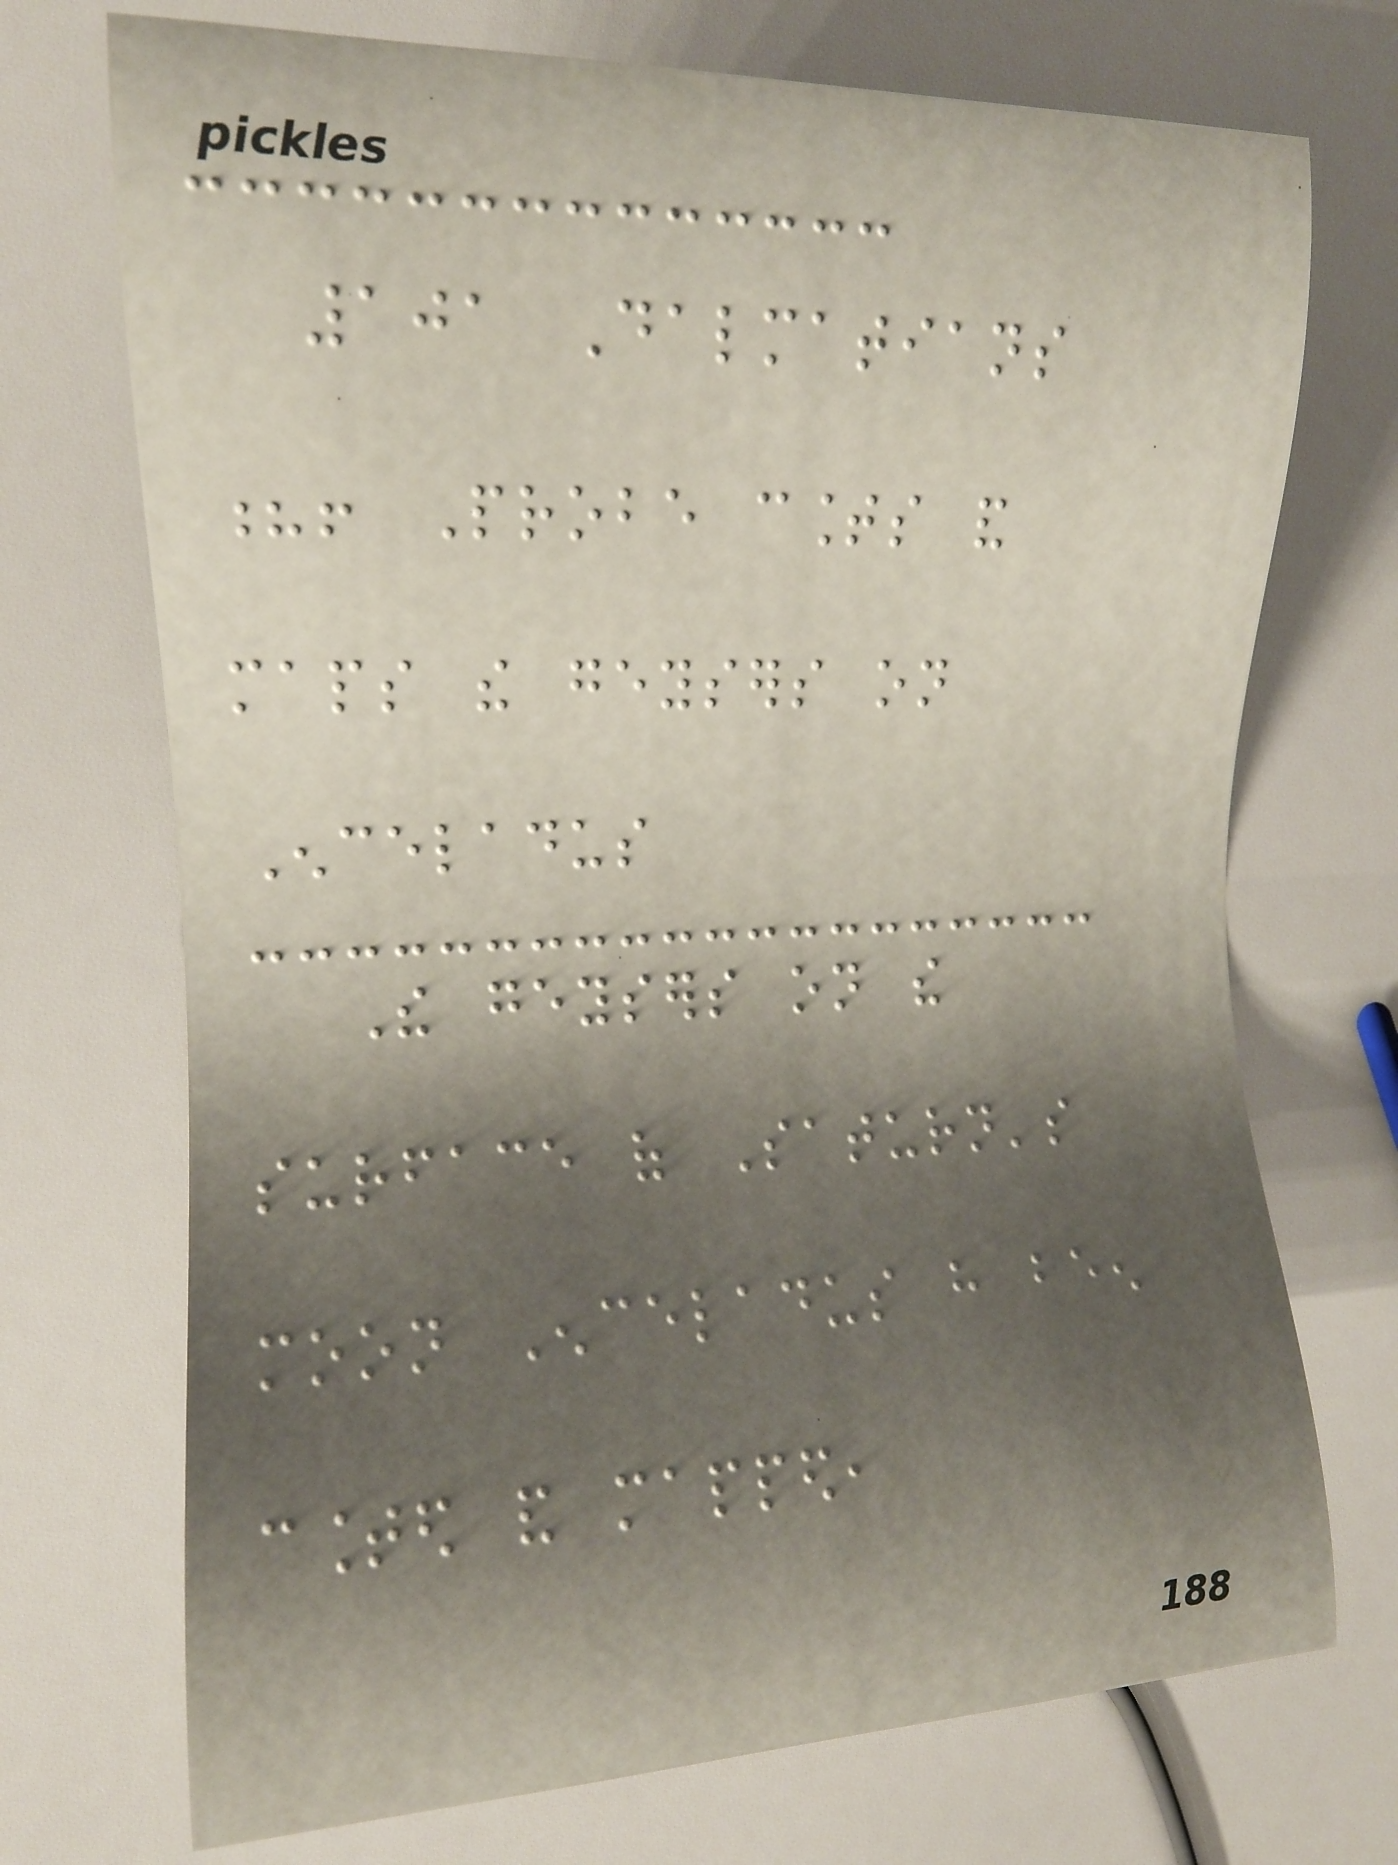101 Dalmatians
?! Probe counts and
maps the geysers on
Enceladus
The geysers on the
surface of Saturn's
moon Enceladus have been
counted and mapped,
